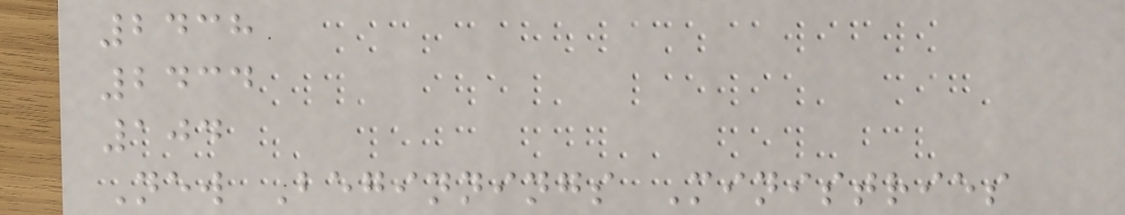2438
2434
104
New Beginnings Ministries
